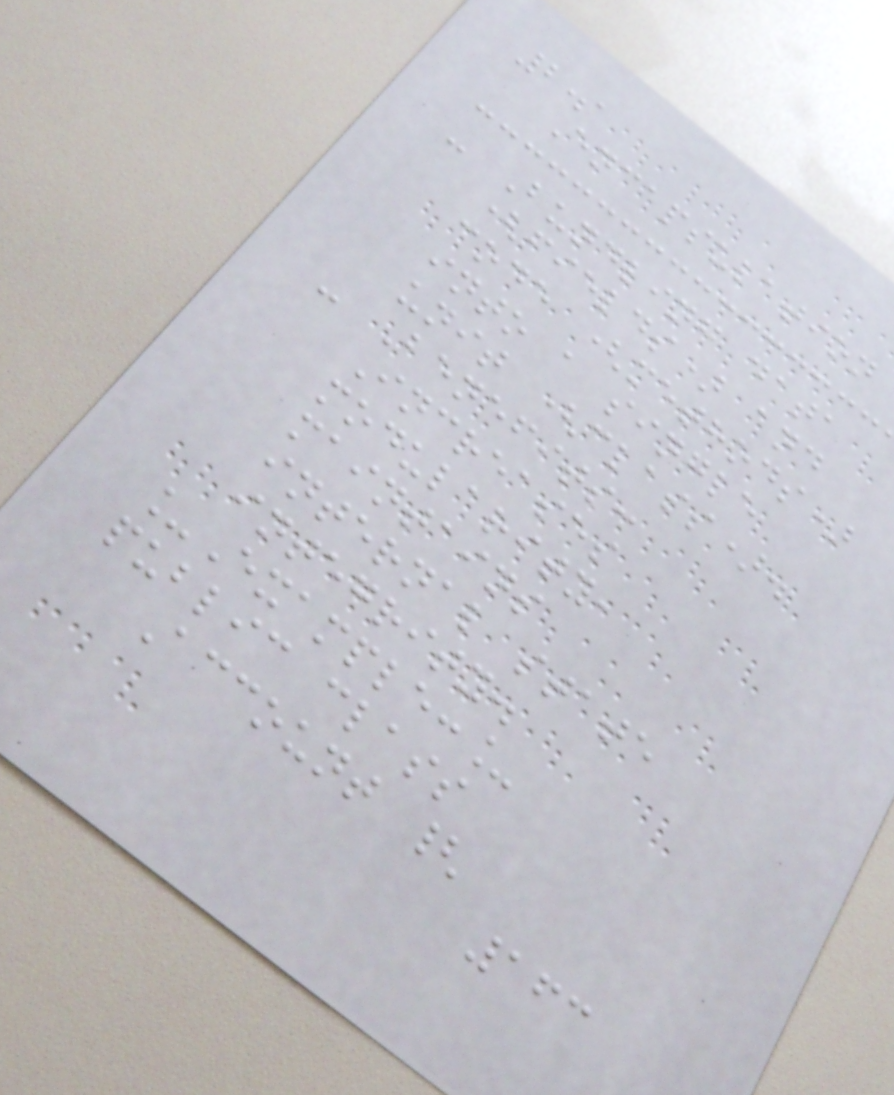2.1
Encapsulation
- Bundling data
(fields) and
code (methods)
into a single
unit (class).
- Benefits:
Increases
modularity,
maintains
internal state
integrity.
_Example:_
public class
Account {
163
